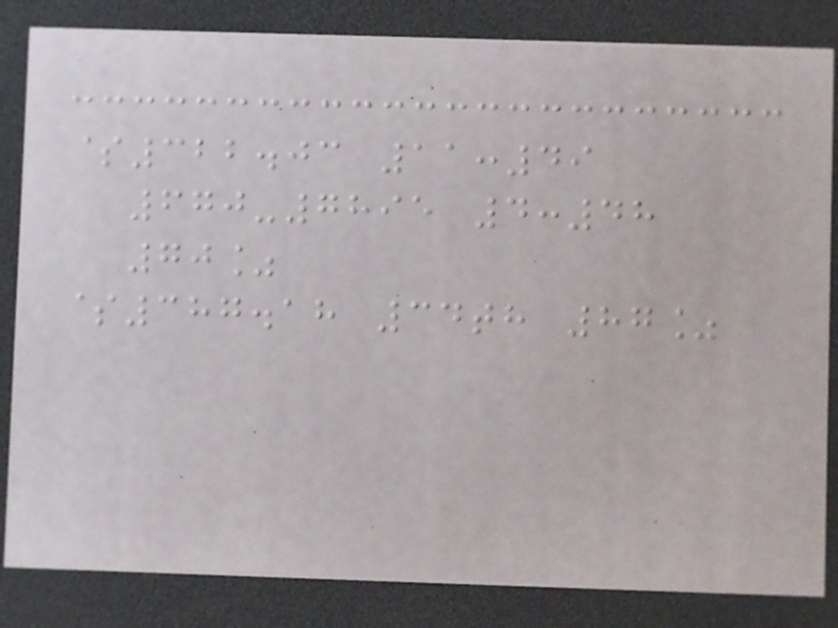$322.03 11:49
670-7895 4:48
70%
$387.18 34th 87%
